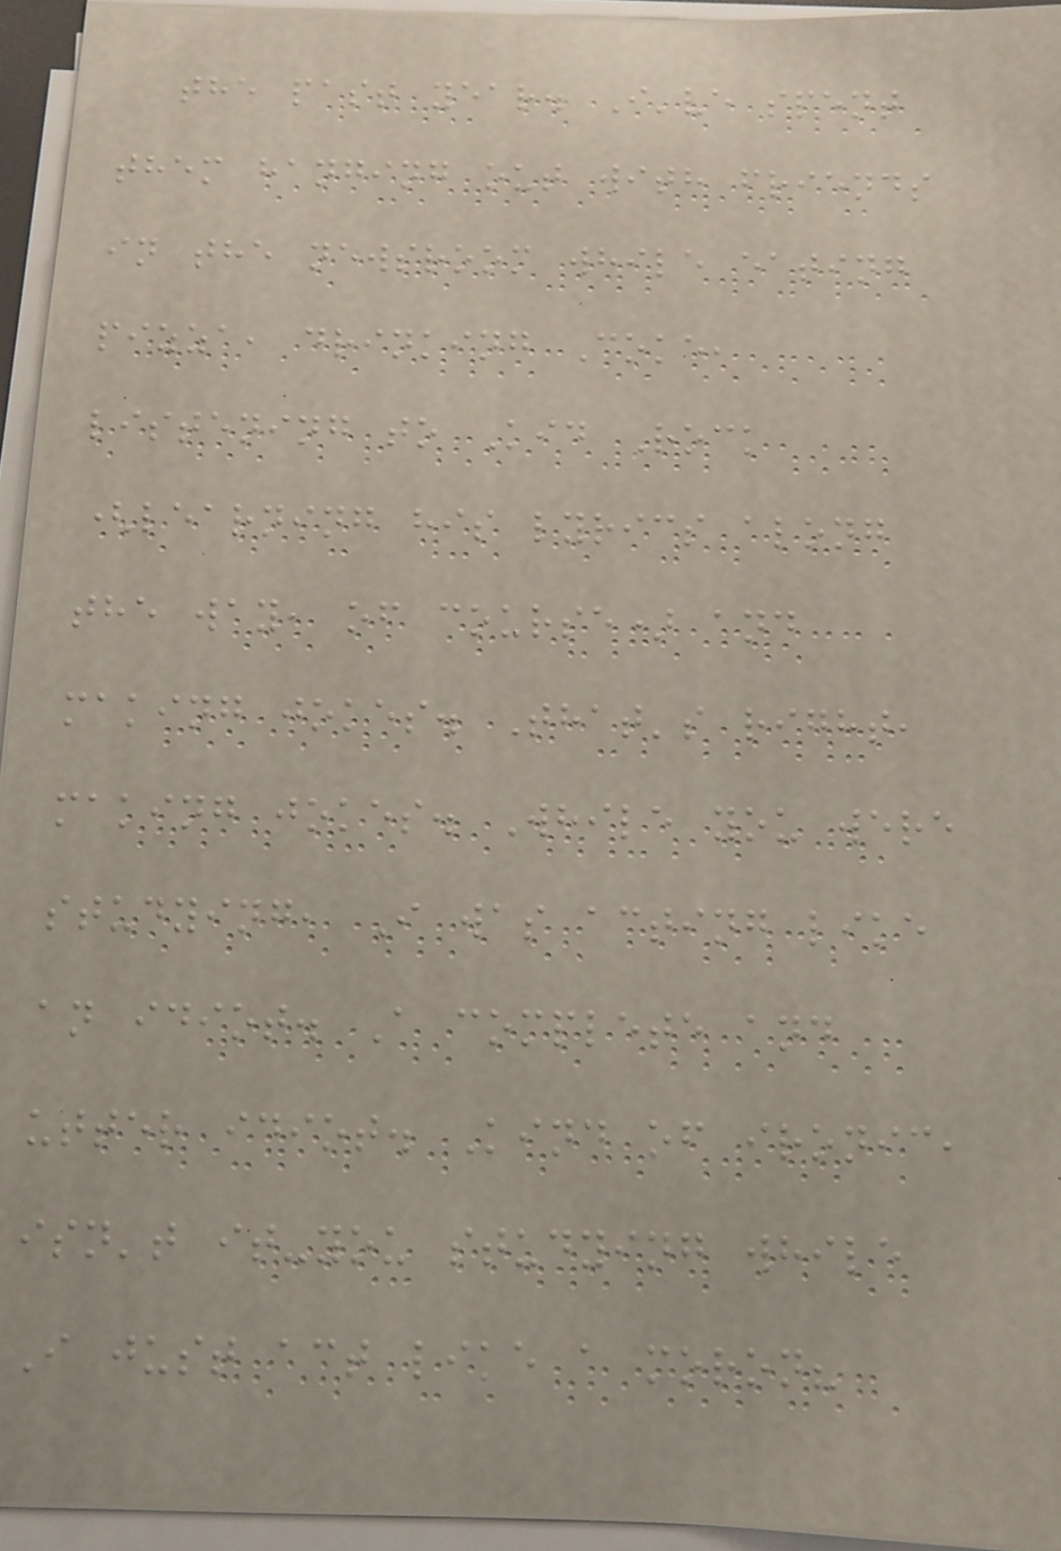the past year. I've spent
them hanging out with friends
in the newsroom while eating
pizza, drinking Coke,
listening to Kid Rock
(learning his lyrics along
the way, of course) and
making jokes. That's right,
making jokes. While you were
studying, I was acting like
an idiot. A complete and
utter idiot. Kind of ironic,
isn't it-you studying while
I just act like a moron?
